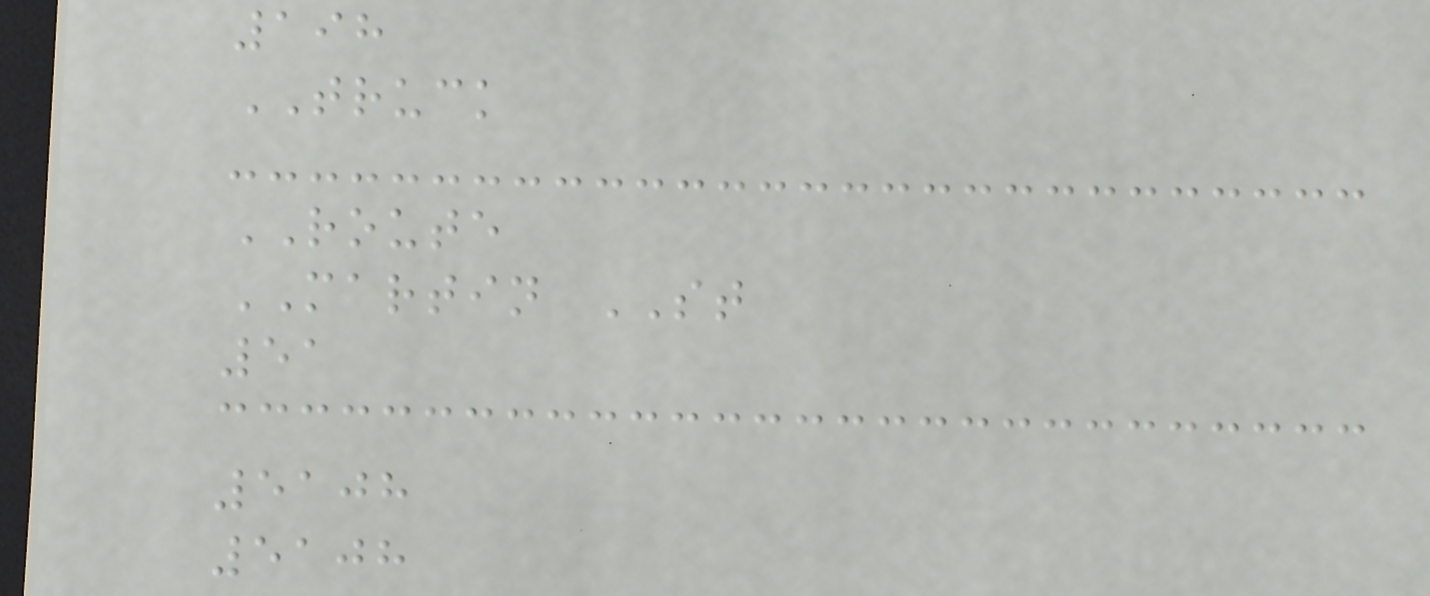198
TRUCK
ROUTE
MARTIN ST
51
5108
5108
